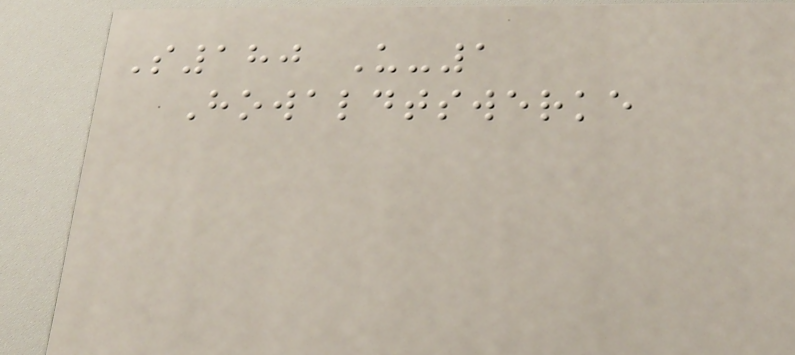S180 U-1
Howaldtswerke
